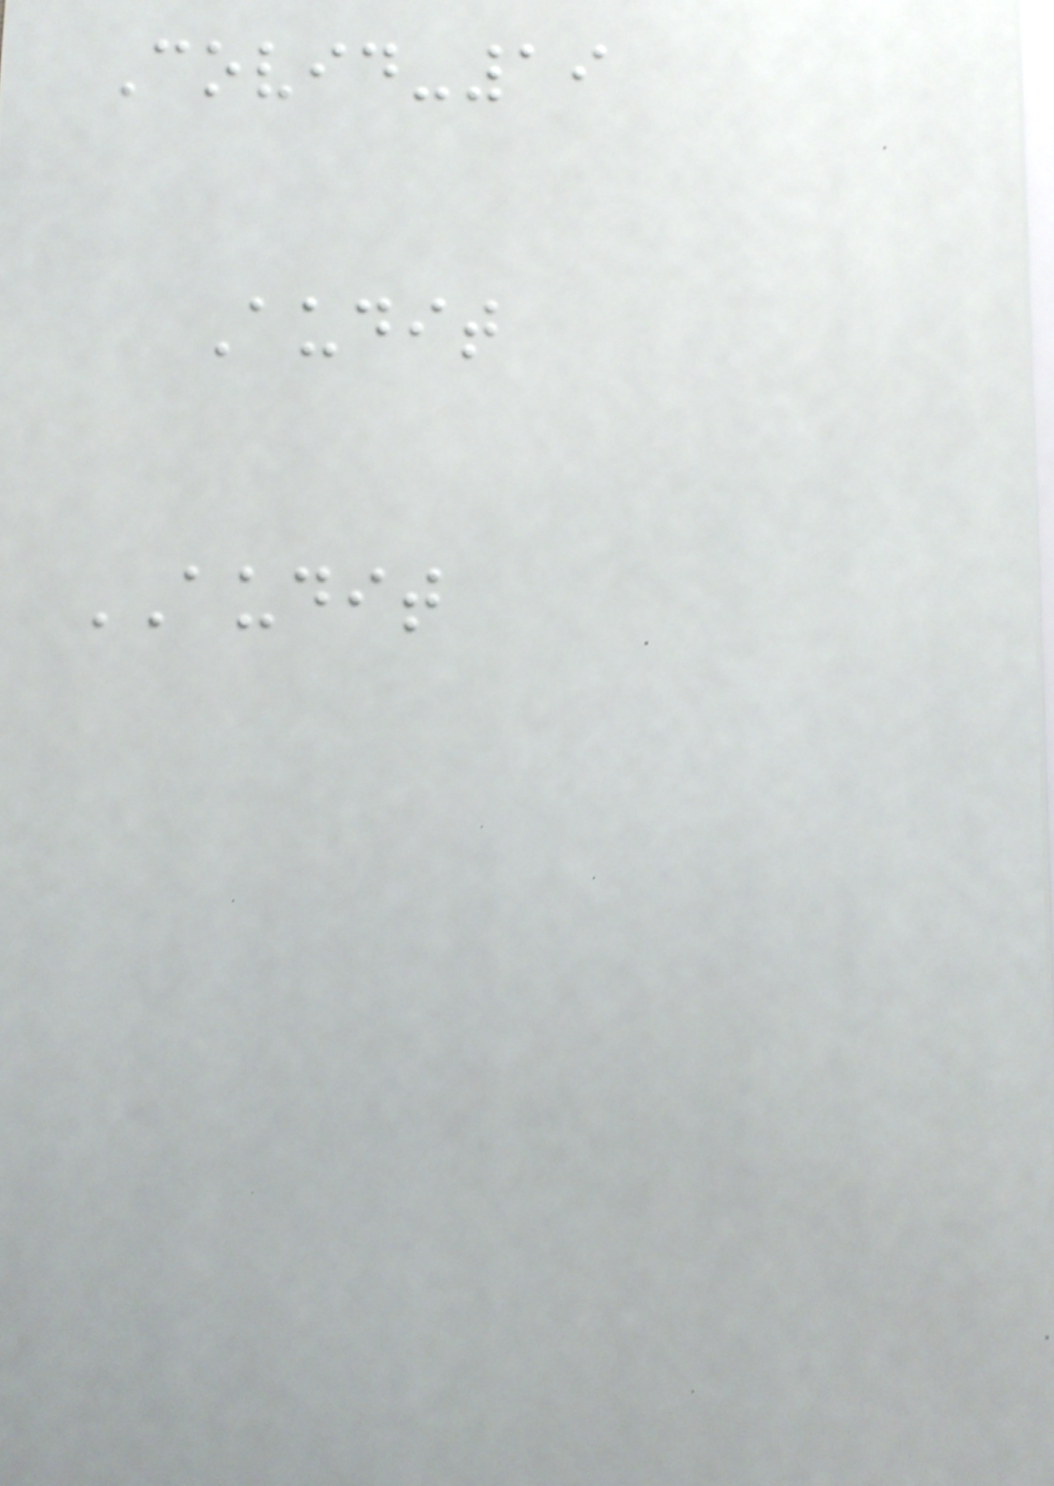Covid-19
Audit
AUDIT
